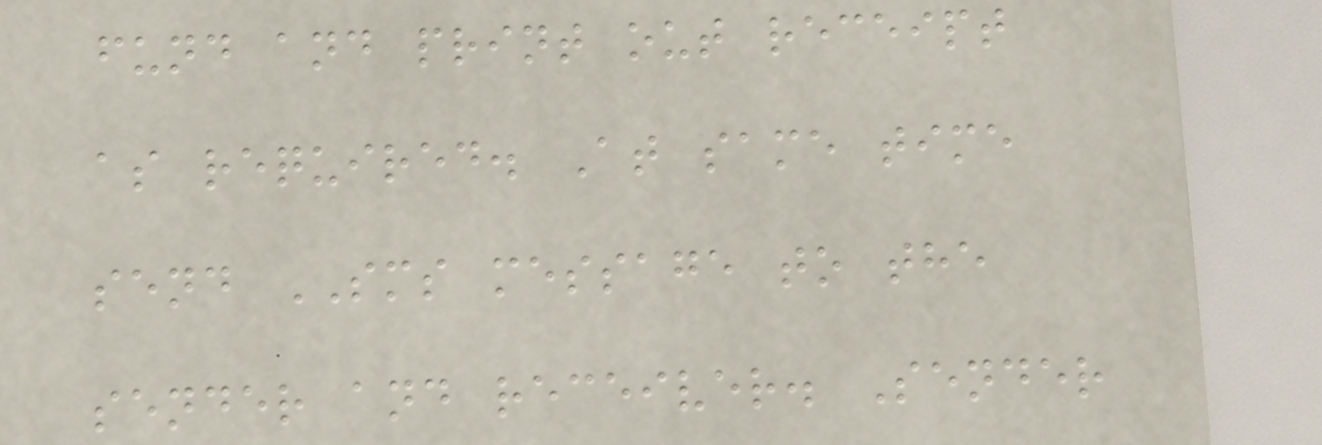fund and print out receipt
as required. At same time
send SMS message to the
sender and receiver. Sender
